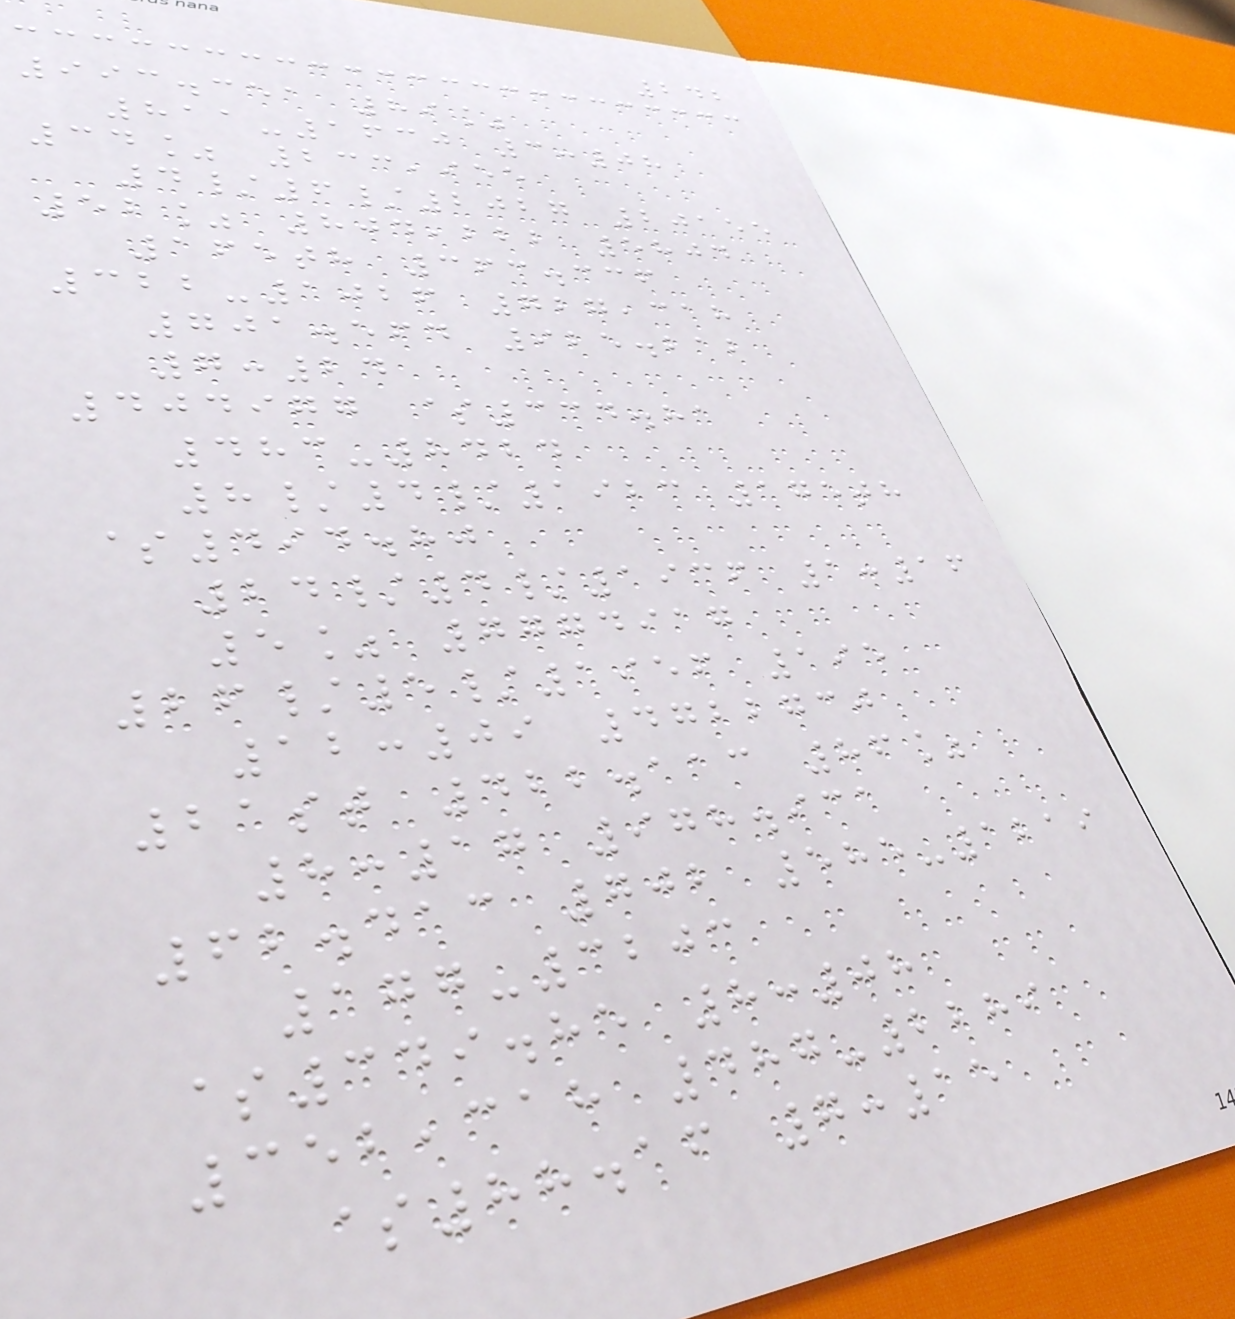242
993.351 89%
811-1630 3:08
34% 233,955
4/6/2027 20155
52% 804,222 5804
165th 363.336
322-1026 727,318
701.564 925.212
7:24
404977 $334.81
483-8424
8/4/1923 175th
$494.80
24/4/1936 1:16
5% 7774917
26/5/1956 195
12:09 4722730
21st 422.113 86%
8:17 978.931
62.413 702 585-1219
177-3203
$349.85 8:08
352,318 487-2289
$88.16 7:15
